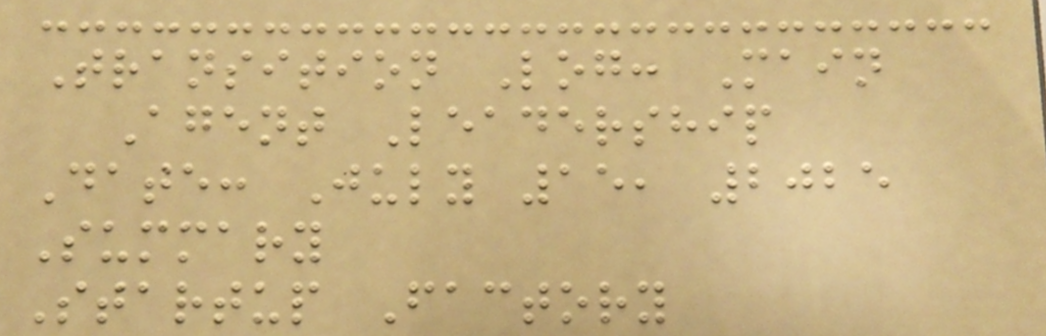Transition Log: Main
Agent Leadership
Date: July 15, 2025
Summary
Startup Factory
